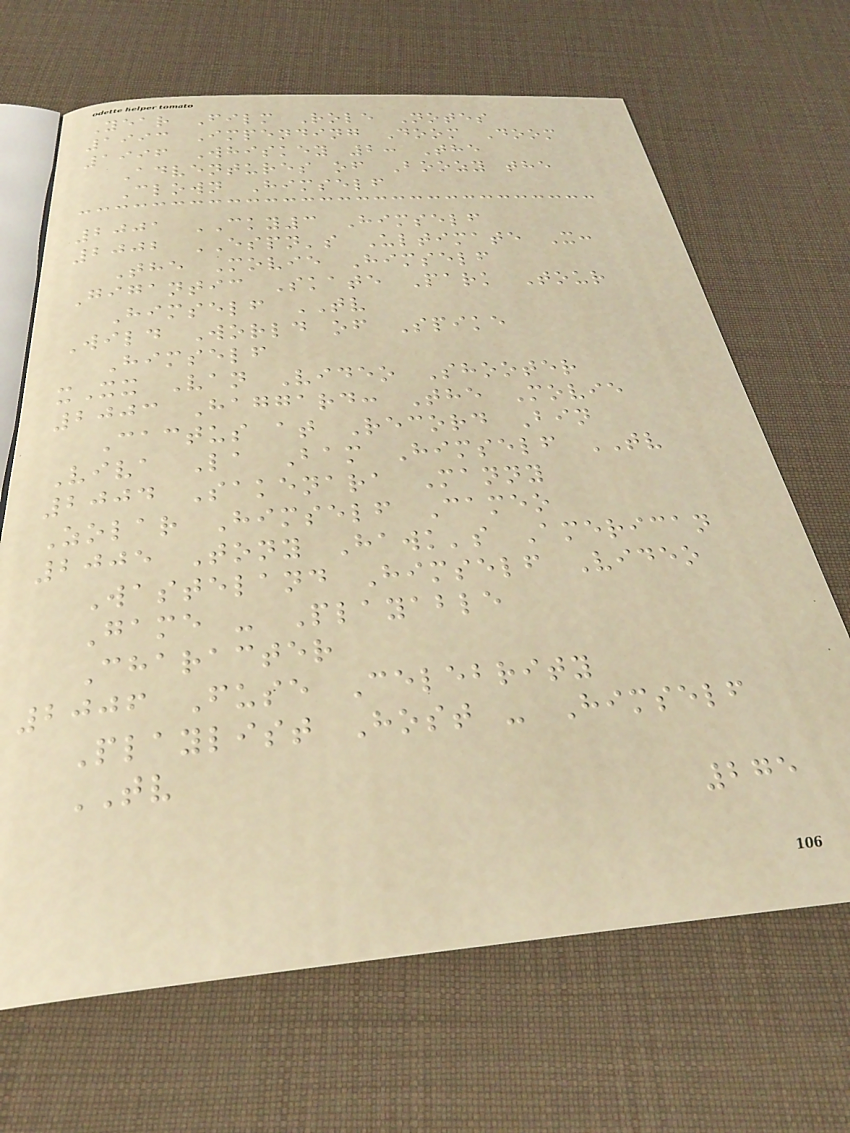Year Film Role Notes
1993 Impending Doom Doom
1996 Whiskey 2: The
Adventures of Boozy the
Clown Himself
2001 CKY3 Himself
2002 ESPN's Ultimate X:
The Movie Himself
Gigantic Skate Park Tour
Himself TV
Wild World of Spike
Himself
xXx Van Video Shooter
2003 Haggard: The Movie
Cactus at Record Bin
Viva La Bam Himself TV
2004 Sakenara Manny
Zolar Himself Cameo
2005 Tony Hawk's American
Wasteland Himself Video
Game - Playable
Character
2006 Fuse Celebrity
Playlist Host - Himself
TV
275
